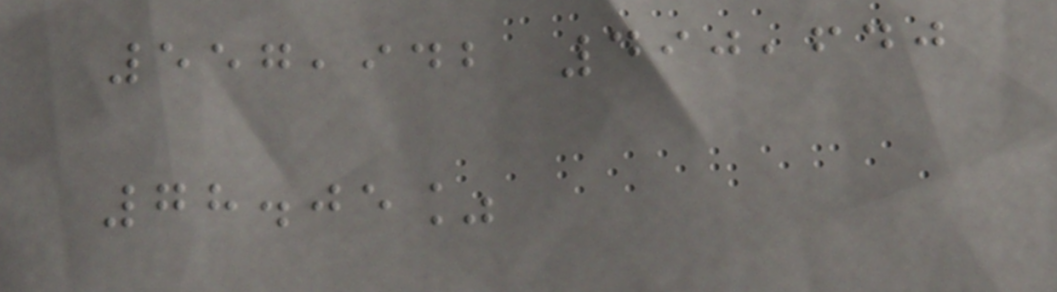557,942 490,640
78.05%
